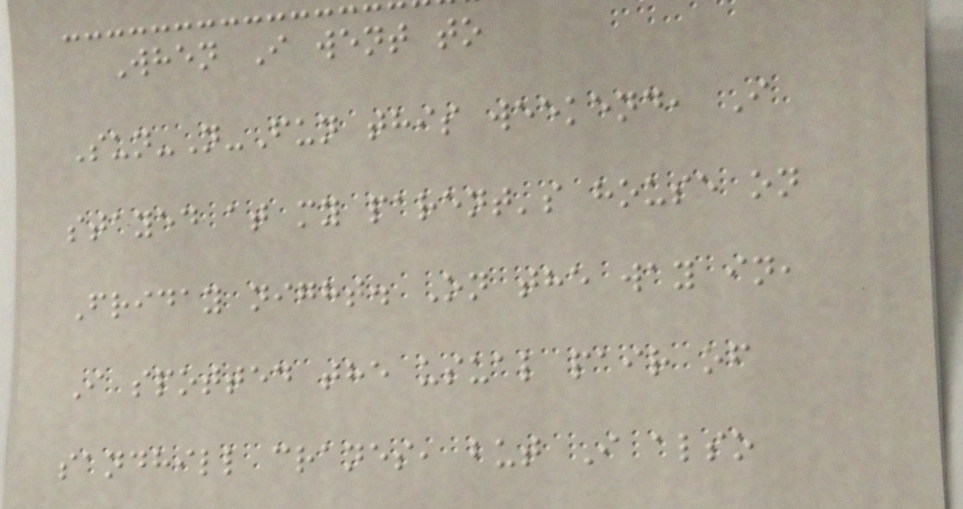When I went to
Sun-N-Fun this weekend, I
stayed at my parent's house on
Friday night. On the way in,
I spotted the usual pair of
sandhill cranes, but I also
